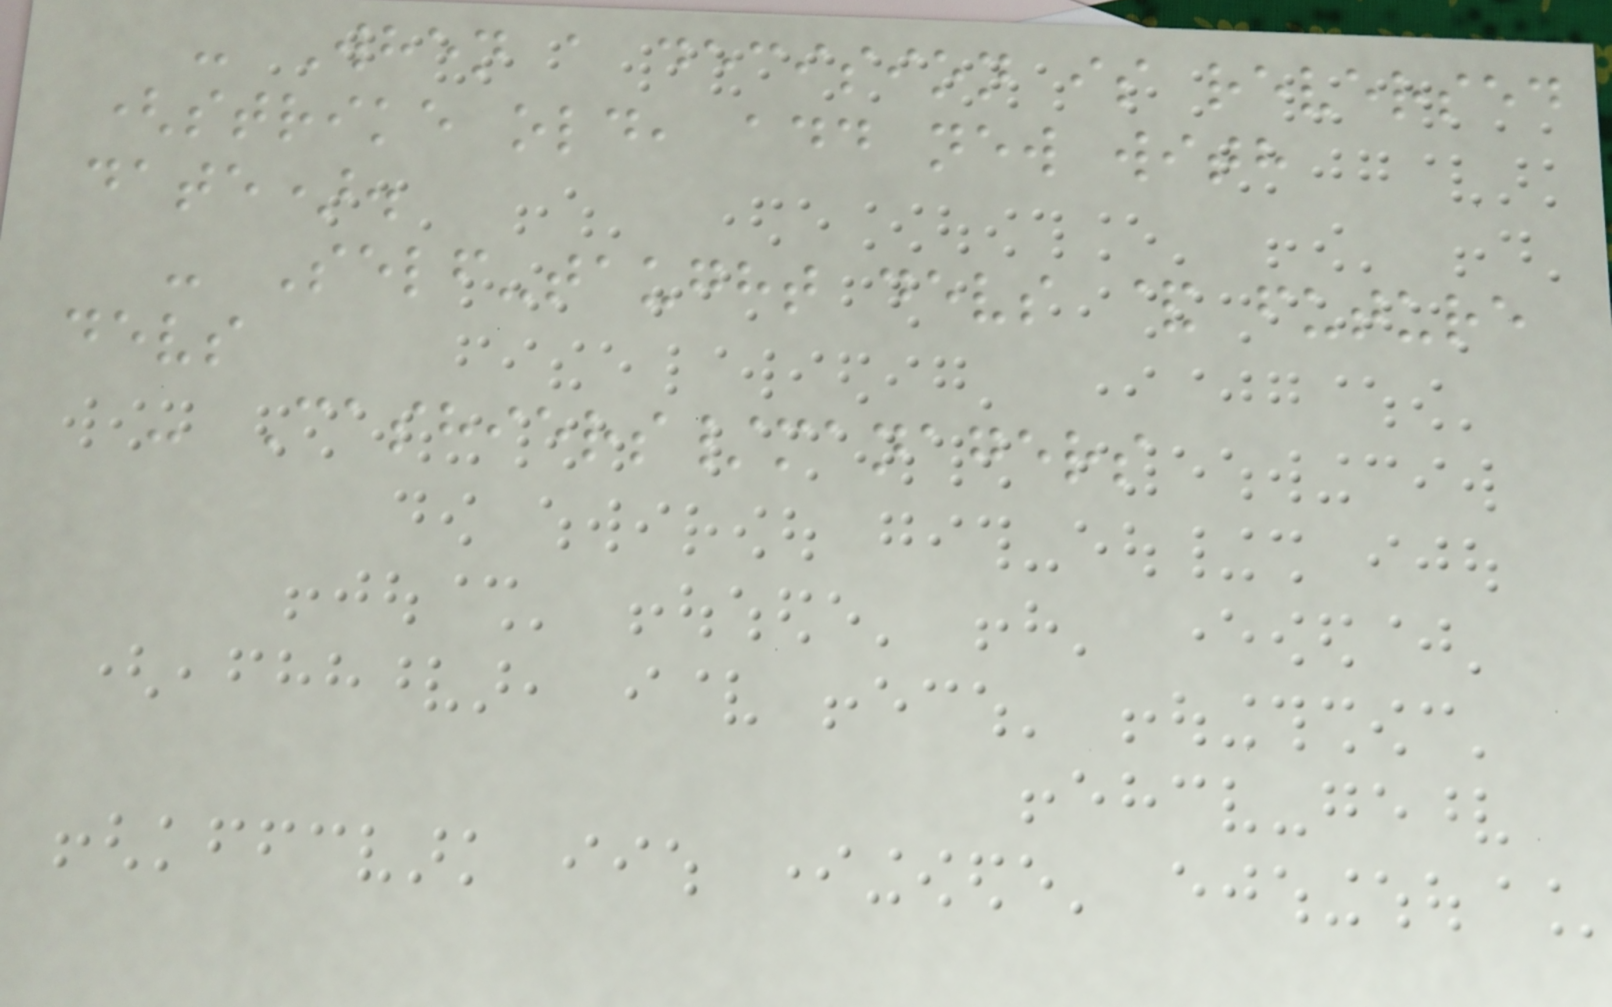- When a decision is reversed
(strike old, add new with
date).
- Self-taught devs & future
devs
- Cashiers/managers
